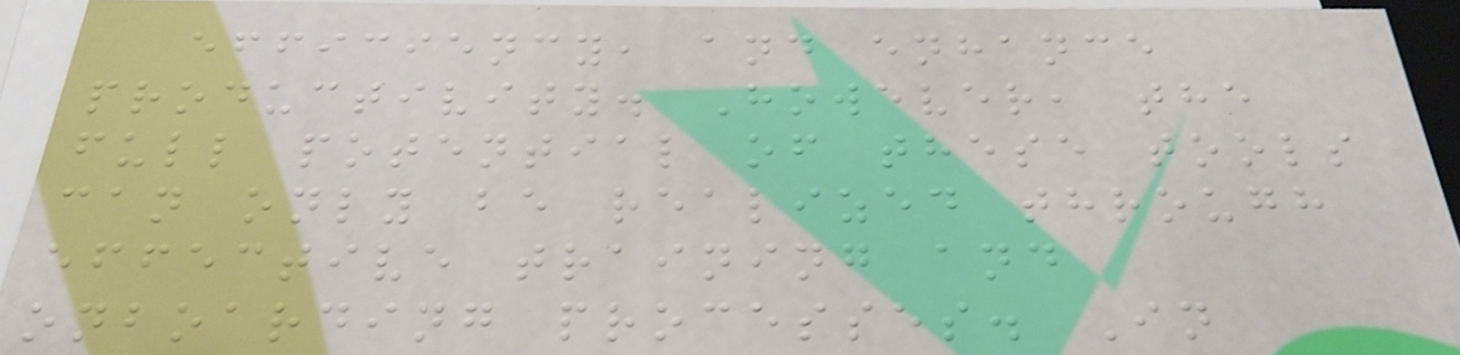efficiency, and enhance
productivity. However, the
full potential of these tools
can only be realized through
effective training and
onboarding processes. In
